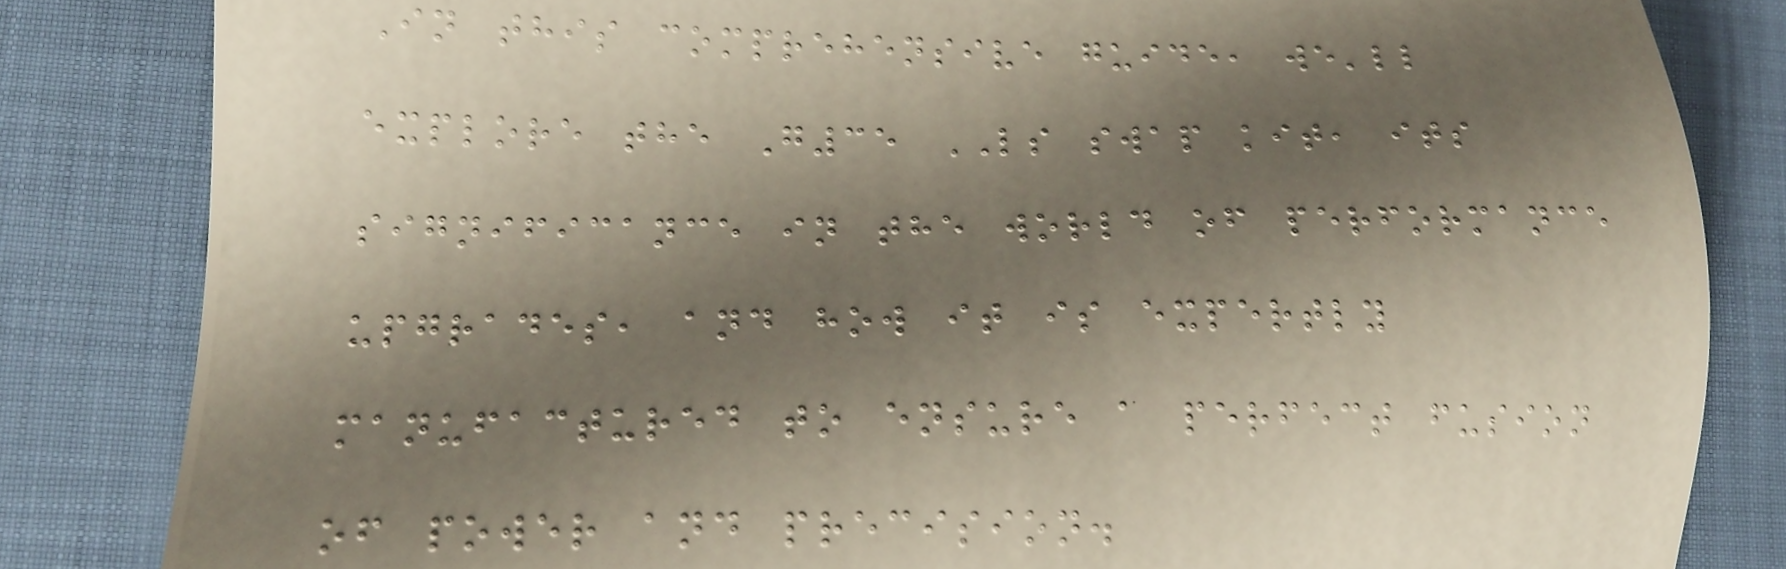In this comprehensive guide, we'll
explore the G35 LS swap kit, its
significance in the world of performance
upgrades, and how it is expertly
manufactured to ensure a perfect fusion
of power and precision.
